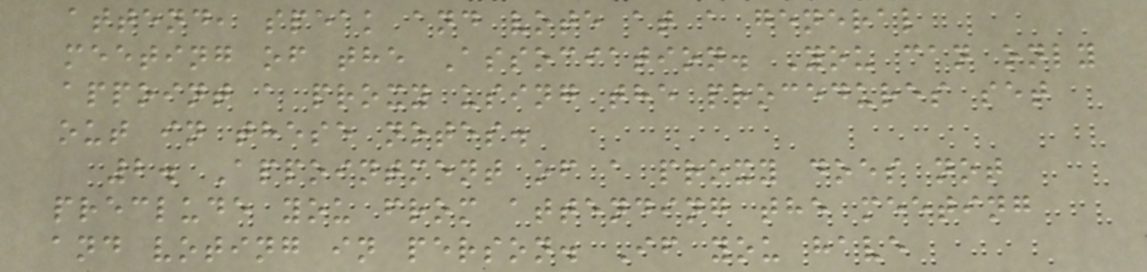attend, speak and vote at a general
meeting of the Association. You can only
appoint a proxy using the procedures set
out in these notes.
2. Appointment of a proxy does not
preclude you from attending the meeting
and voting in person. If you have
